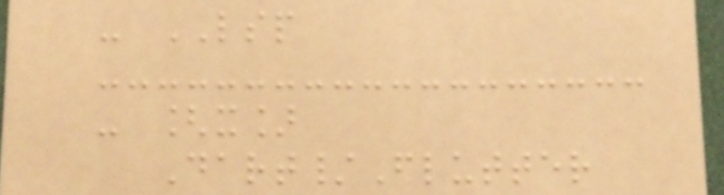- LSP
- [x]
Dart/Flutter
